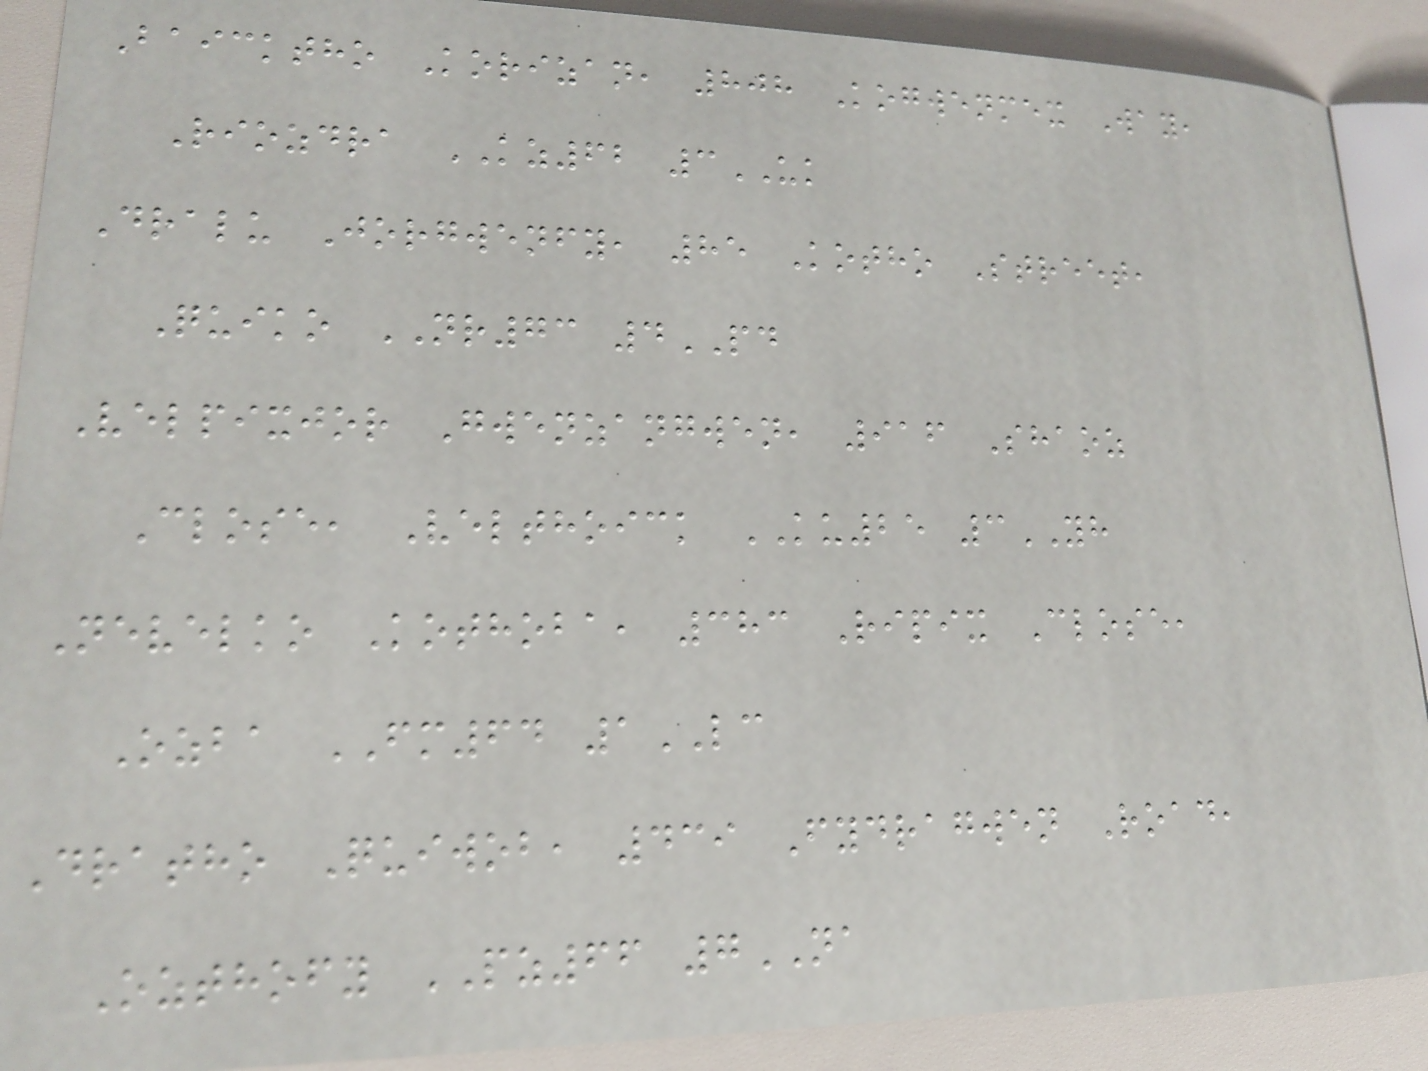Baicktho Korizan, 808 Kogwenmex Way,
Riozdra KZ62 3UK
Dralu Jorgwenfy, 85 Kotho Street,
Quiko NR73 4PD
Velpixjor Gwenzangwen, 916 Shaoz
Close, Velthoick KU25 3YH
Nevelko Kothoba, 383 Ripix Close,
Ozba FM64 1LC
Dratho Quiwob, 439 Fydragwen Road,
Ozthofy PZ66 7NA
